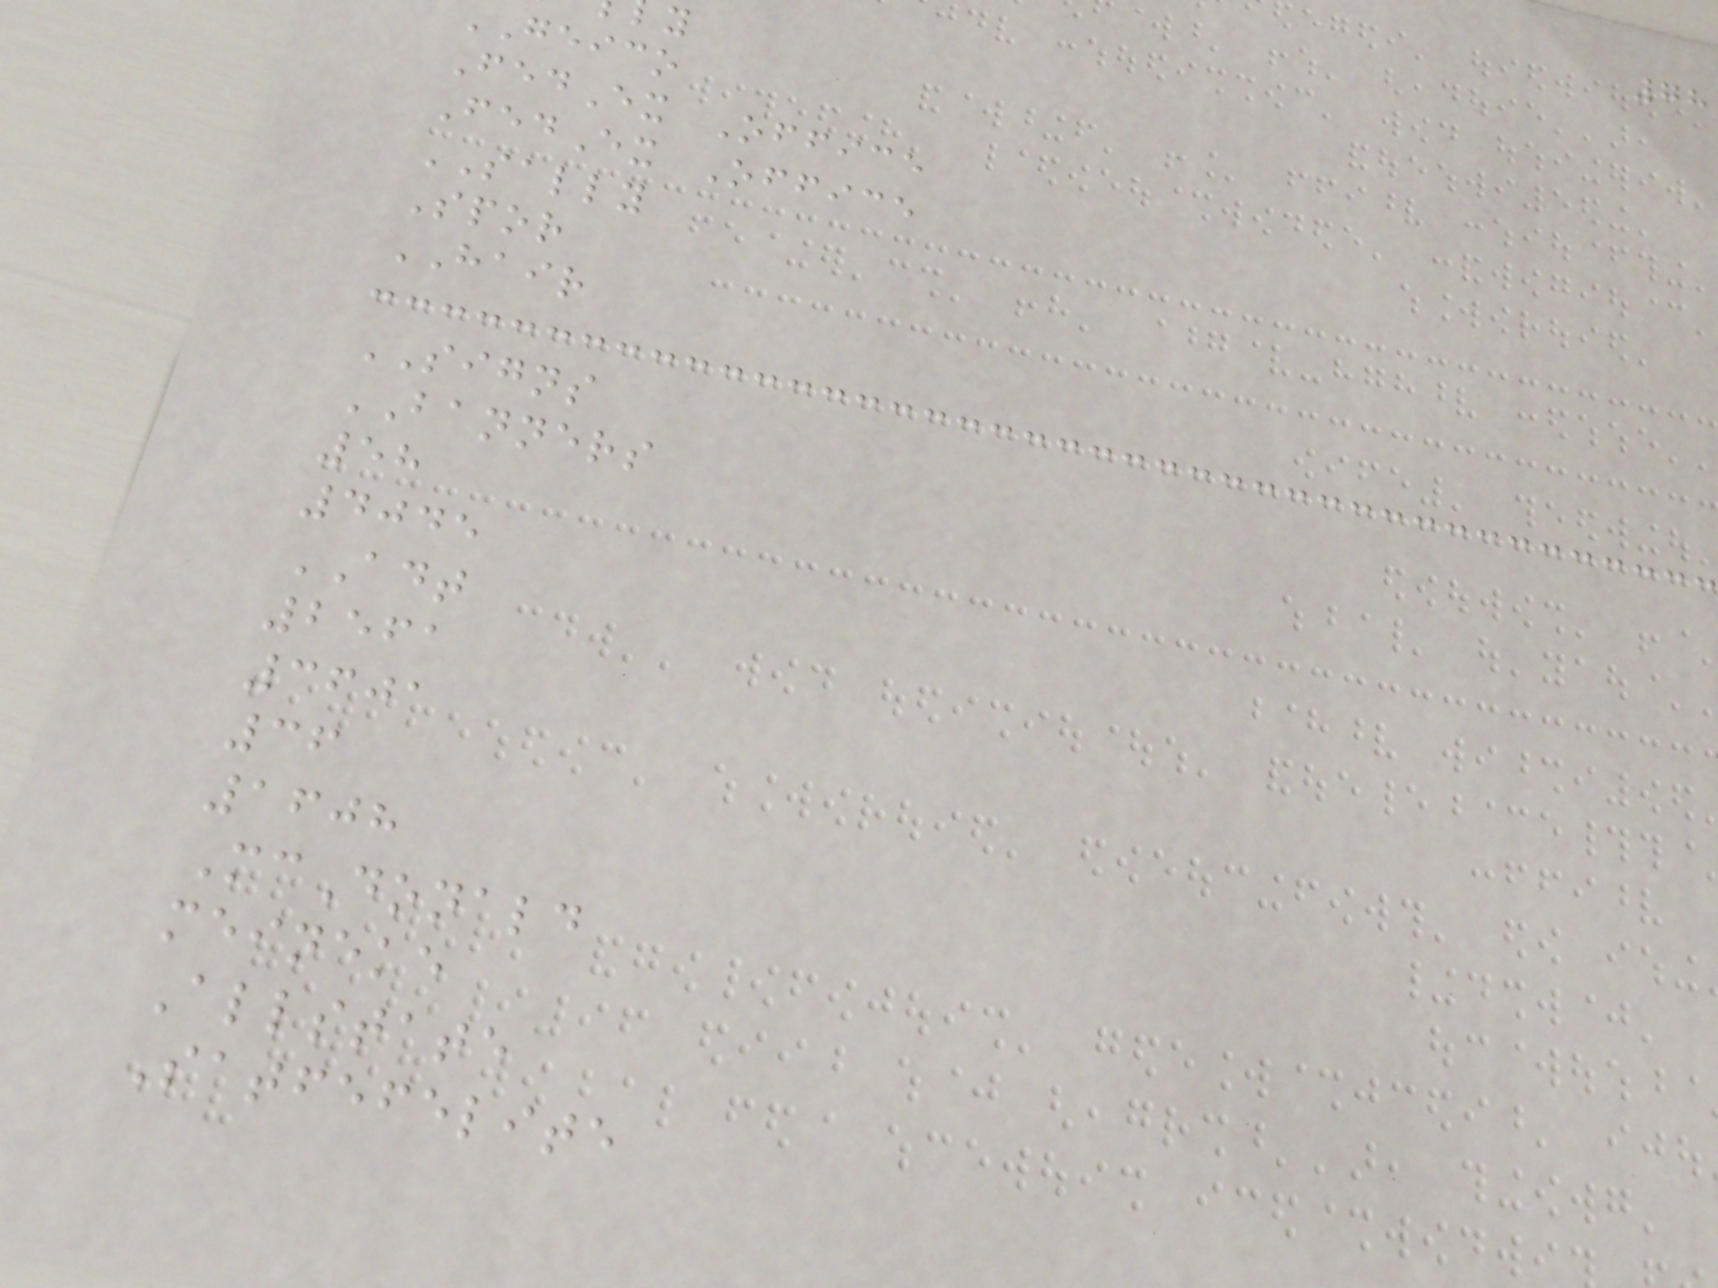78
geico
FedEx Office
FedEx Office
SALLY
Spor
HAIR
SIGNS
BANNERS
58
4045
ADT
2561
3601
36
1608
McDonald
meineke
Allstate
Satfefelite
